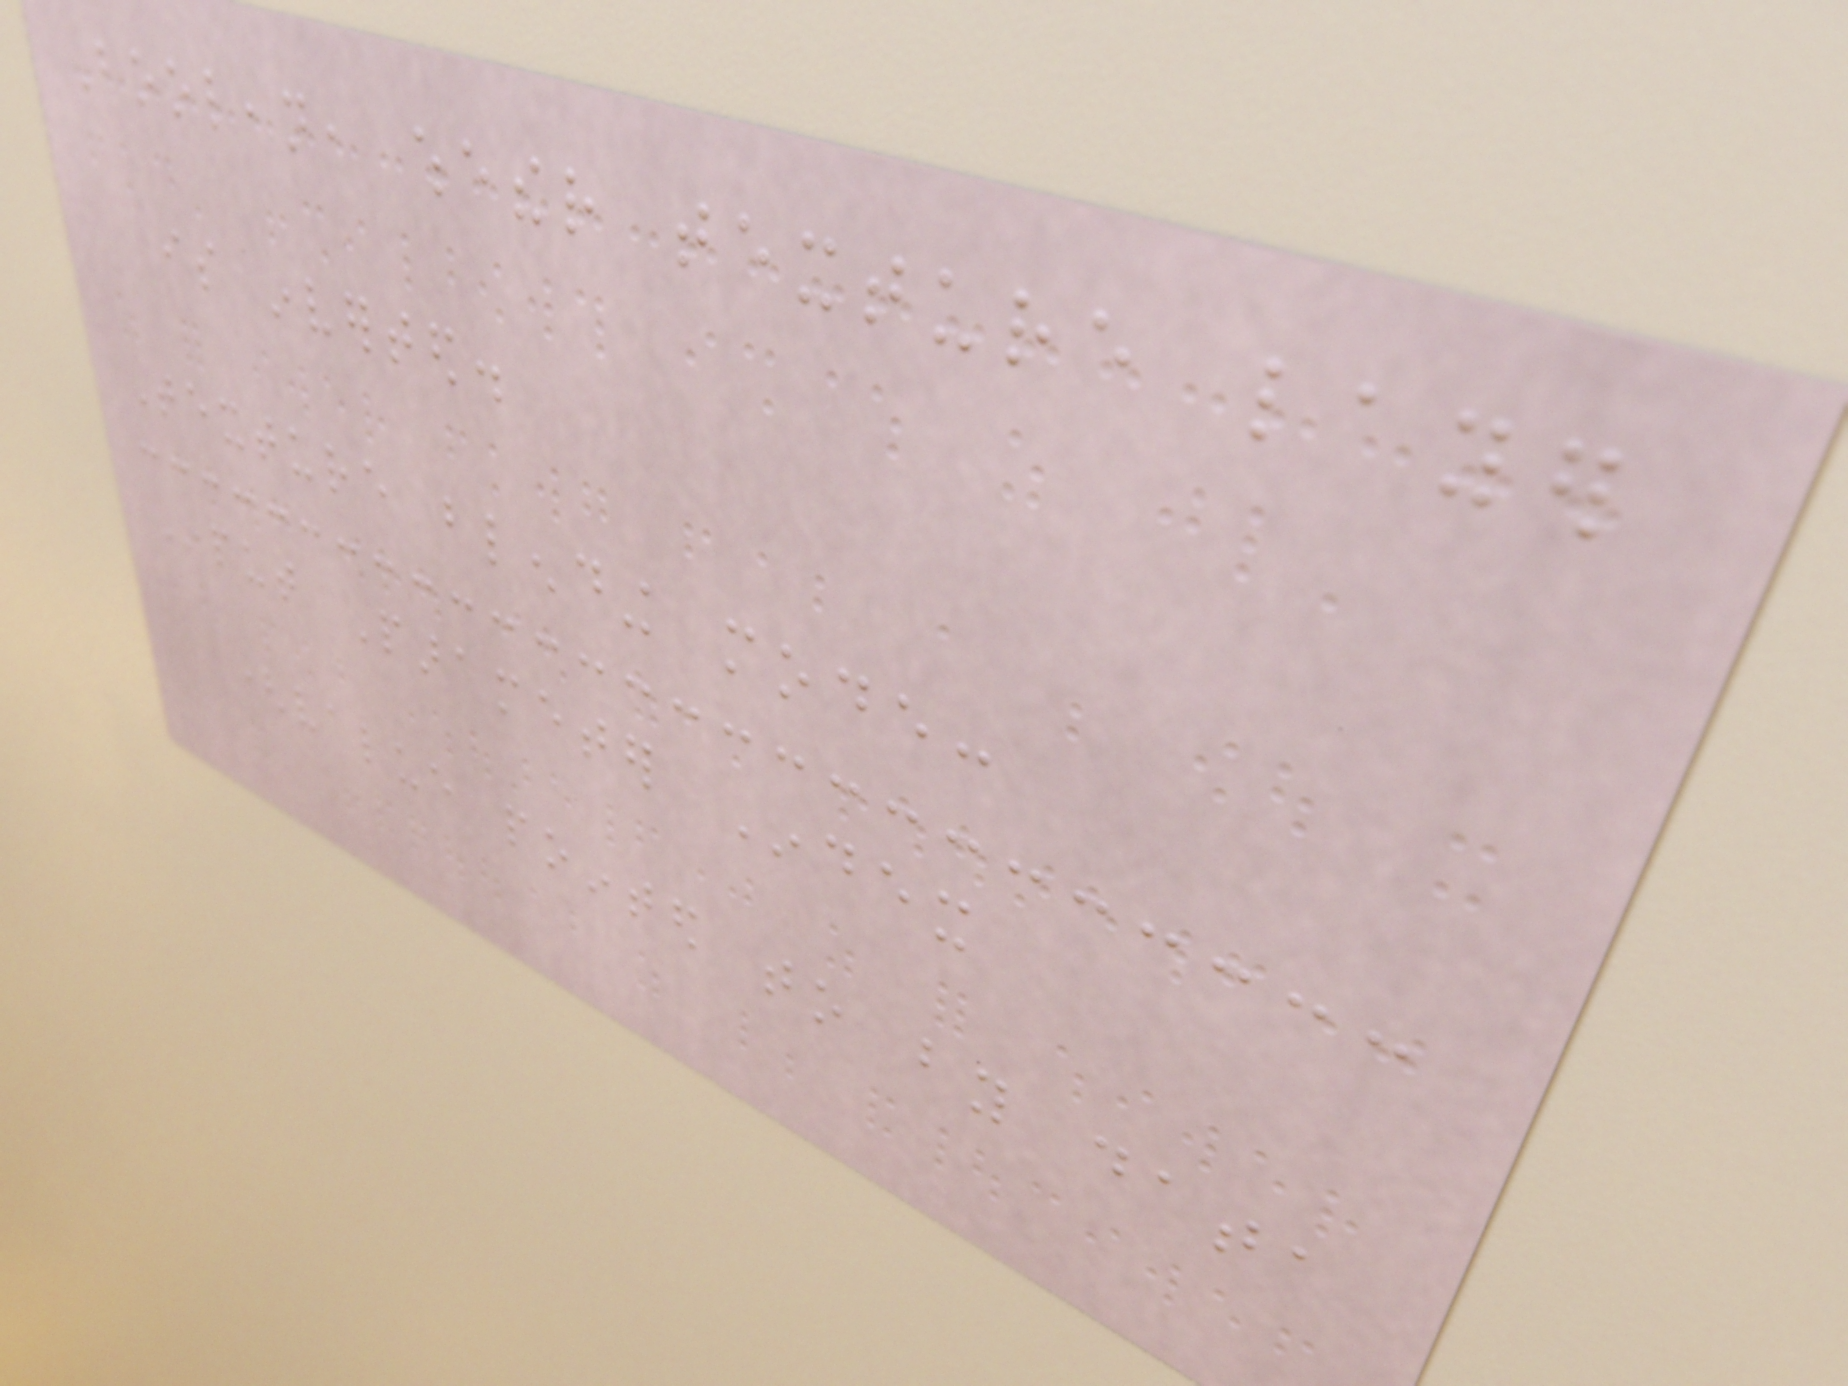Boolean, whether texture layer
is inverted.
Texture blending mode:
Input Parameter Index
(value pointed to by data
